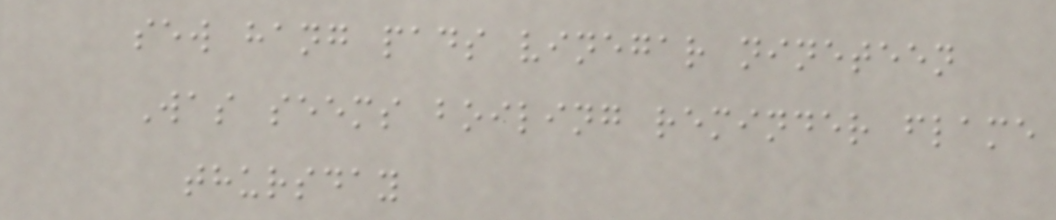sew hang pads vinegar nineteen
Was seems boiling reminder flame
thursday
